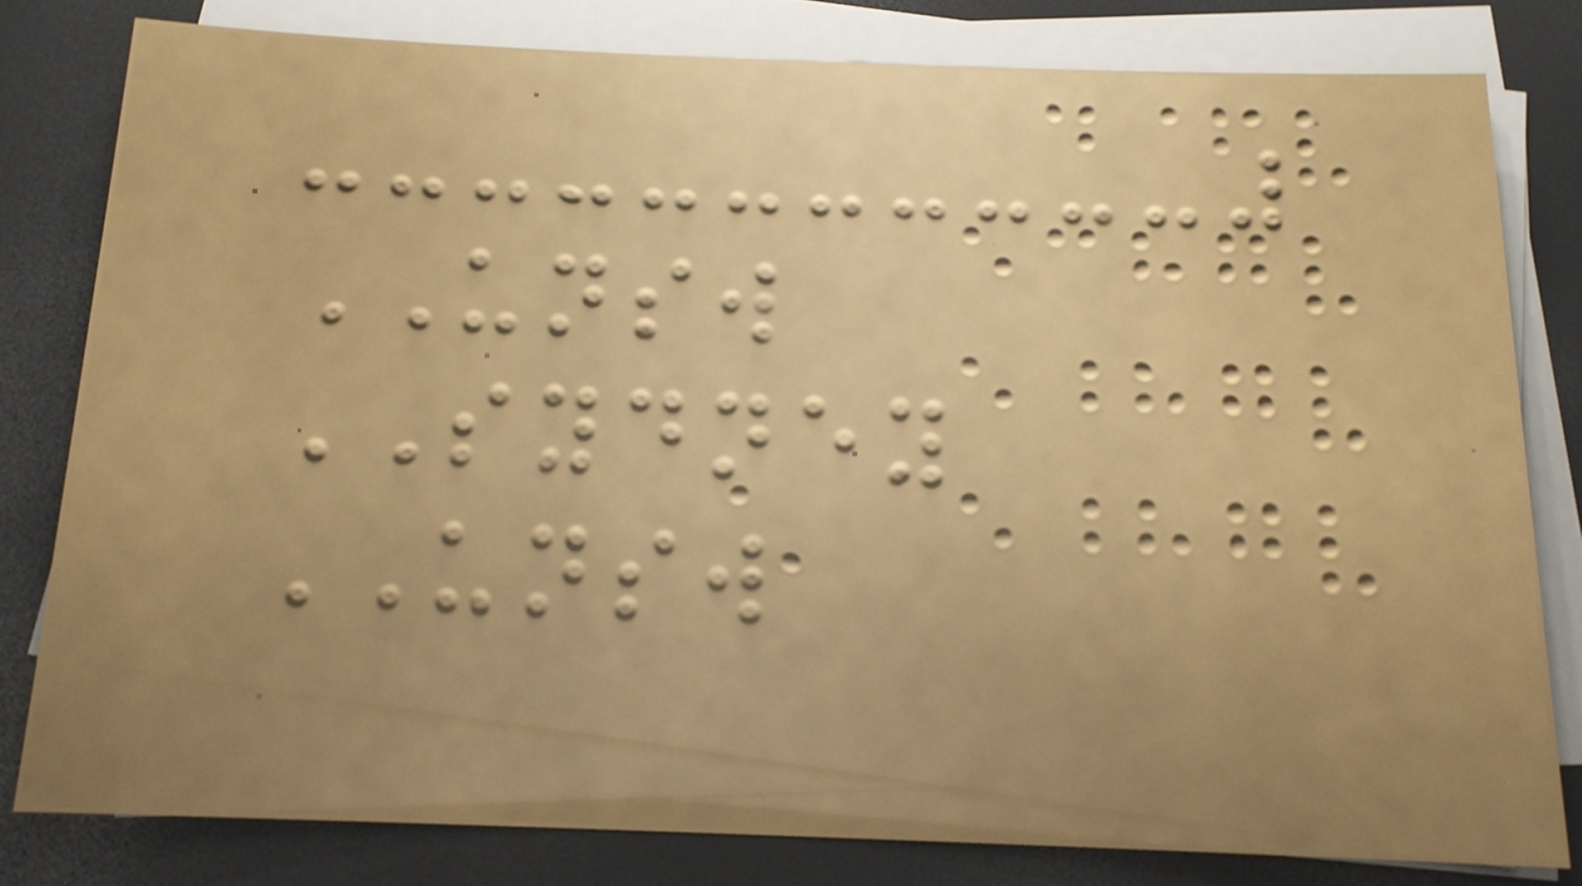UNSW
SYDNEY
UNSW
